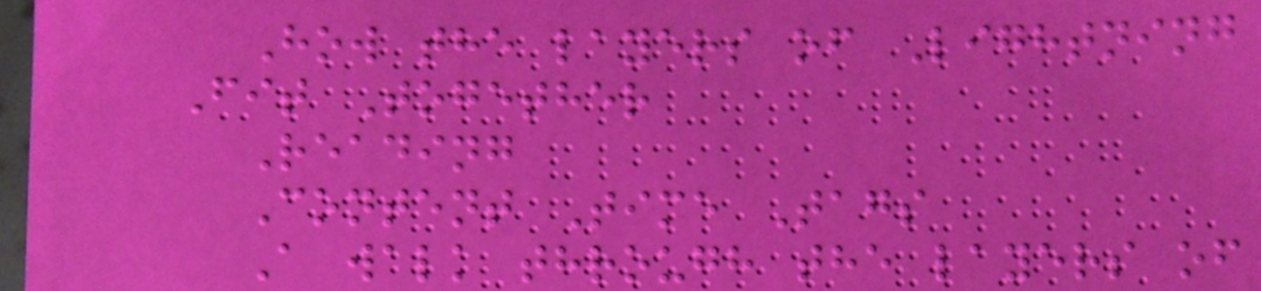How the layers of Lightning
Fit Together
Reading
Content Time Tags
A walk through the layers of
